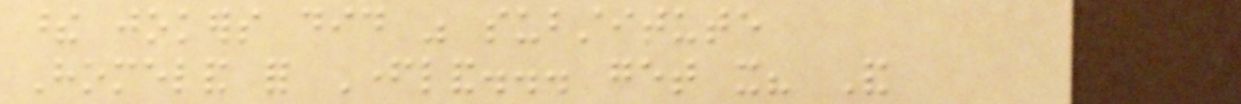these jokers did was substitute
Homeland for Fatherland... get it? And
